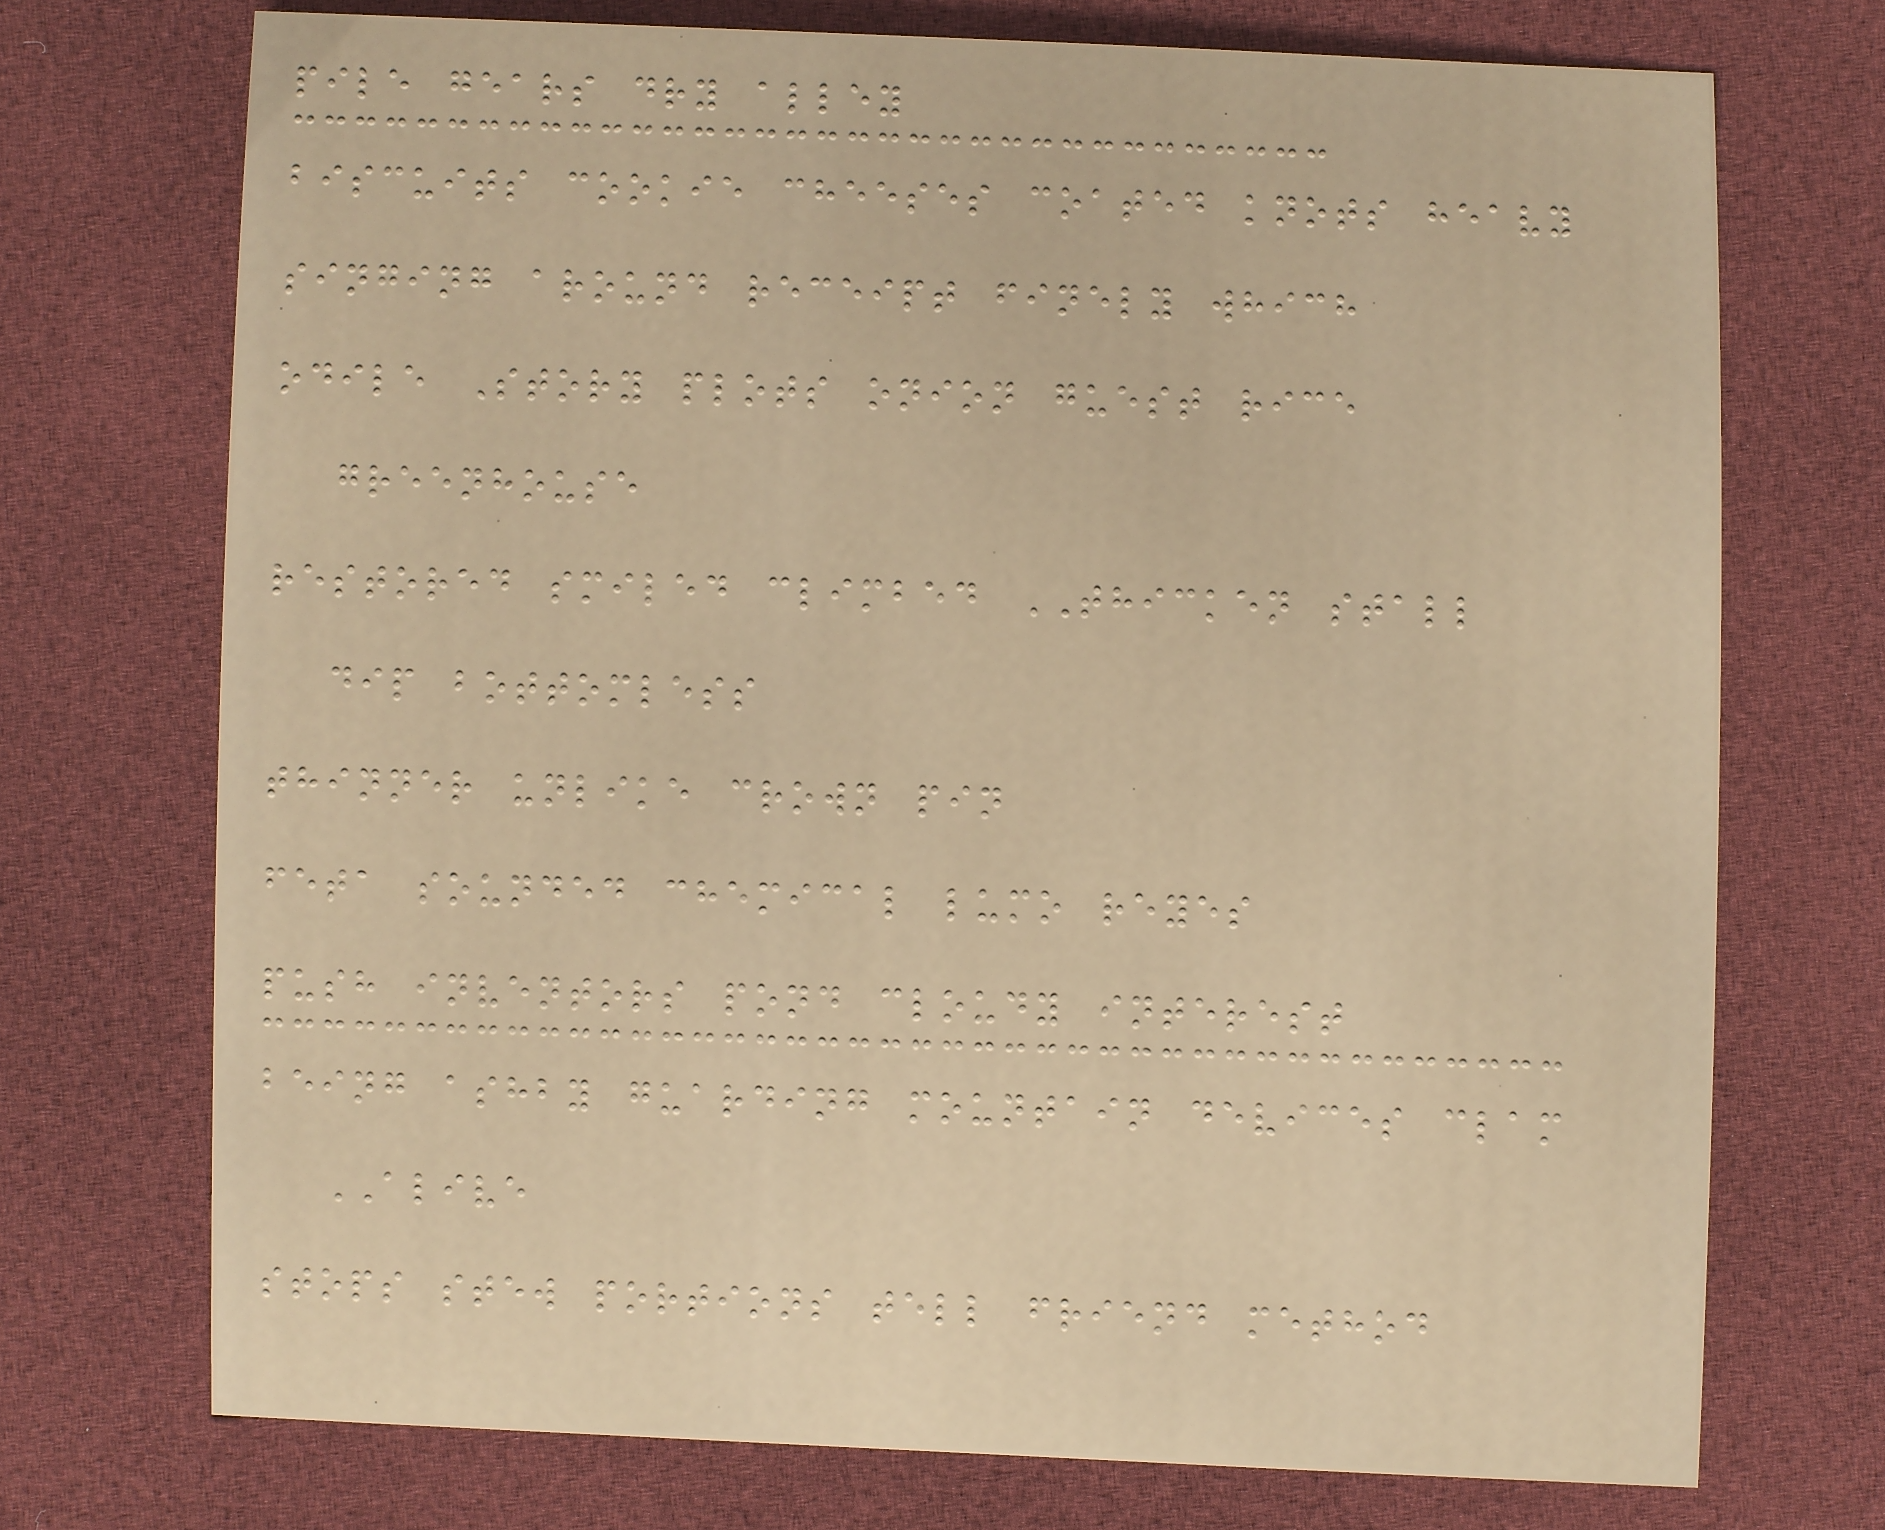pile gears dry alley
biscuits cookie cheeses coated knots heavy
singing around receipt finely which
odile Story plots onion guest rice
greenhouse
restored smiled climbed THICKEN stall
dip bottomless
thinner unlike crown pin
feta sounded chemical lumo reyes
push inventors pond cloudy interest
being ashby guarding mountain devices clam
ALIVE
stops stew portions tell friend method
